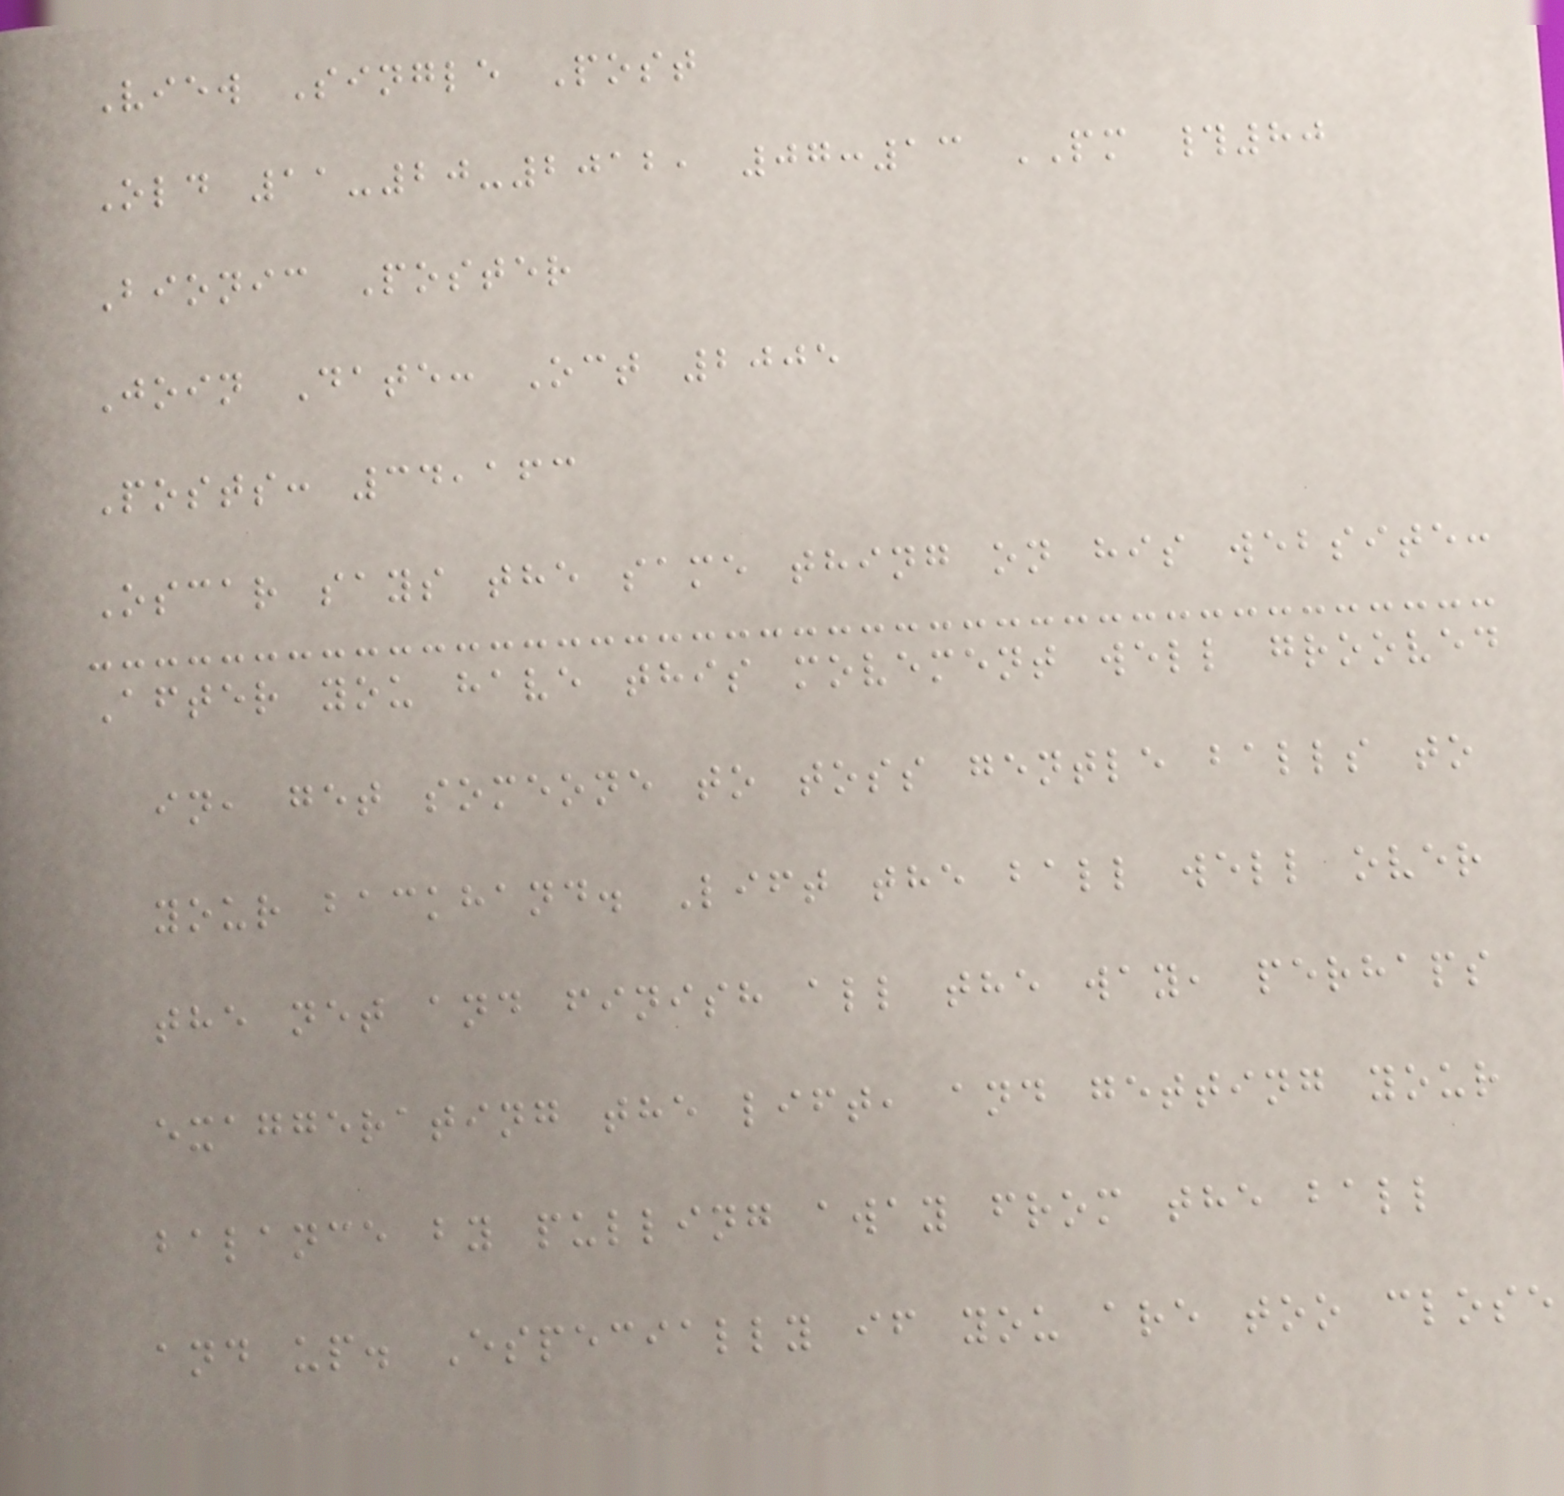View Single Post
Old 11-20-2012, 07:13 PM #80
Bionic Poster
Join Date: Oct 2005
Posts: 34,163
Oscar says the same thing on his website:
After you have this movement well grooved
in, get someone to toss gentle balls to
your backhand. Lift the ball well over
the net and finish all the way, perhaps
exaggerating the lift, and getting your
balance by pulling away from the ball
and up. Especially if you are too close
